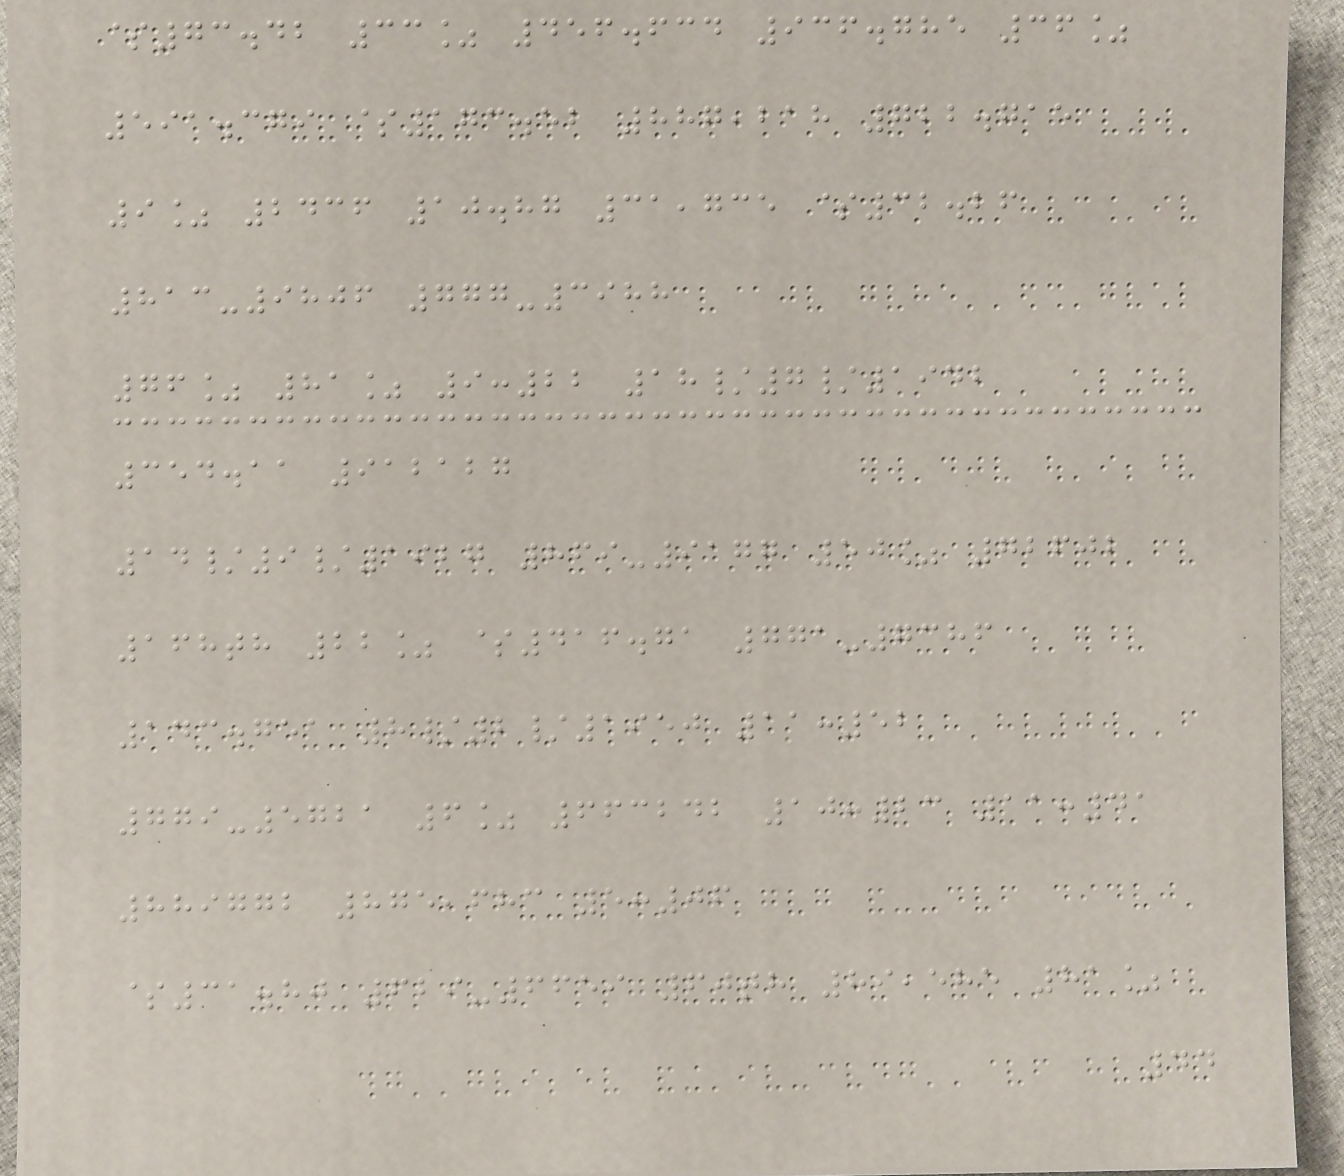$73.42 33% 456.634 936.785 36%
591.379 $173.52 887,218 722.715
9% 2436 10.87 31,735 $32.26
813-9806 777-3988
76% 81% 9:22 18/7/1942
354.11 912127
14/9/1927 869-9177 50% 72602
168th 22% $416.71 771-7386
143.751 8/2/1950 11:52
779-5721 6% 663242 10:23 11:41
889772 875,683 5:06
$31.80 629-6659 60th 89,585 81%
44
